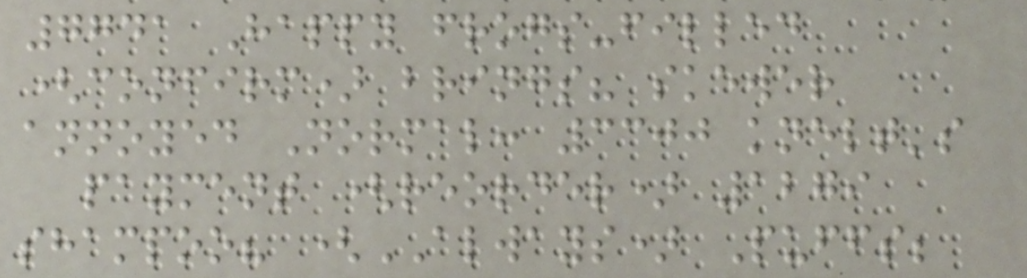7741 Happy frogs-filled
(confirm) brings? skewer
annoyed Normal: 3300 knelt's
payment (reorder) 1279
shampoo? (ALWAYS) Puffs;
